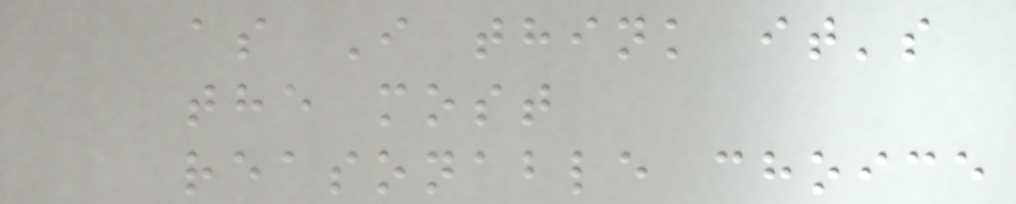as I think it's
the most
reasonable choice
